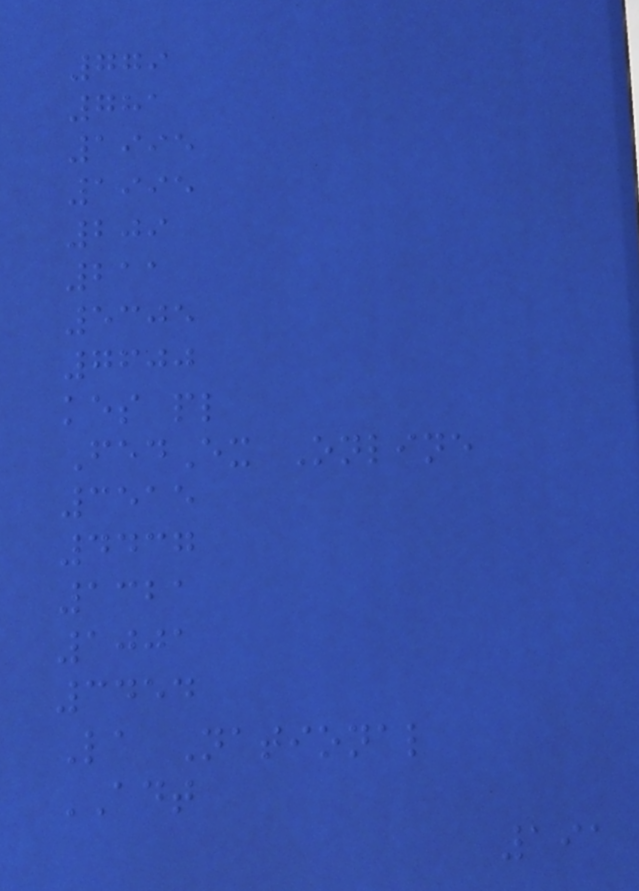779
781
1995
1995
209
211
5305
7600
kes pl
FedEx Online
3515
4437
1321
1001
3454
La National
ADT
191
